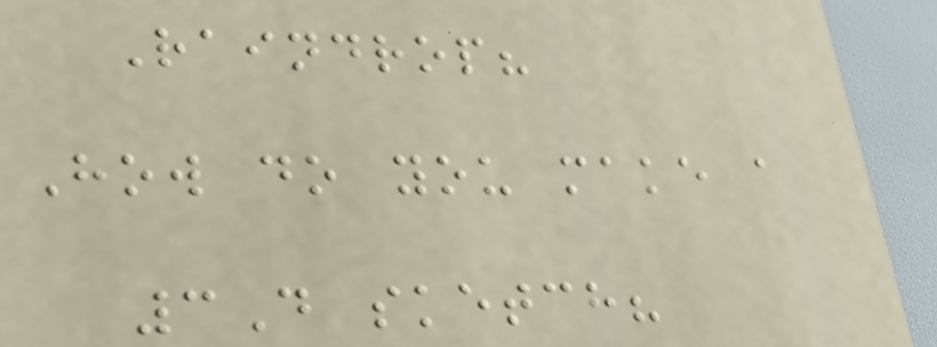Raindrop?
How do you make a
3D sketch?
